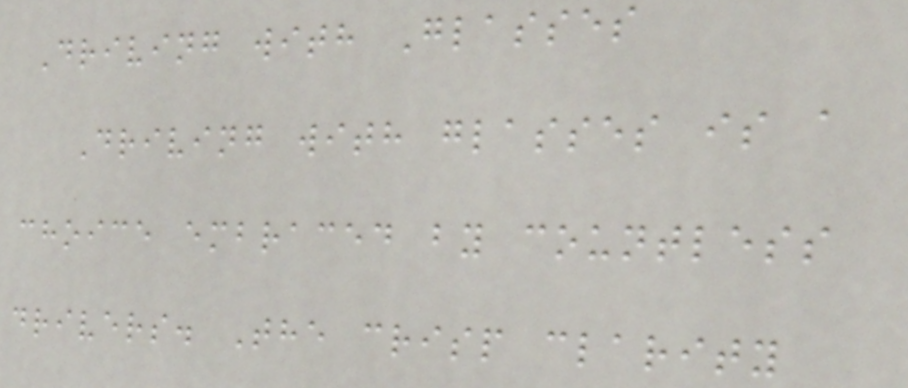Driving with Glasses
Driving with glasses is a
choice embraced by countless
drivers. The crisp clarity
